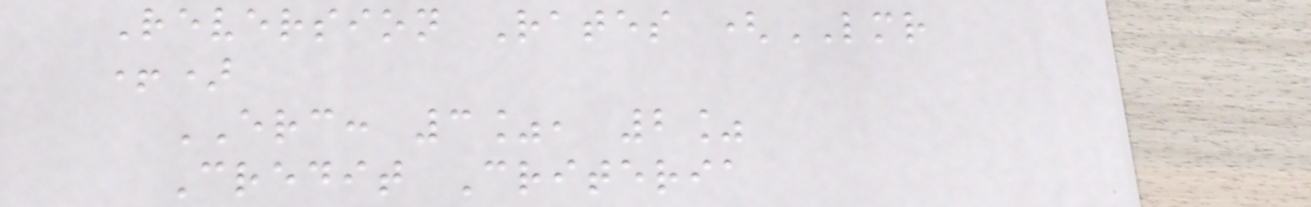Reversion Rates (LMR
+)
ERC: 3%, 2%
Credit Criteria
